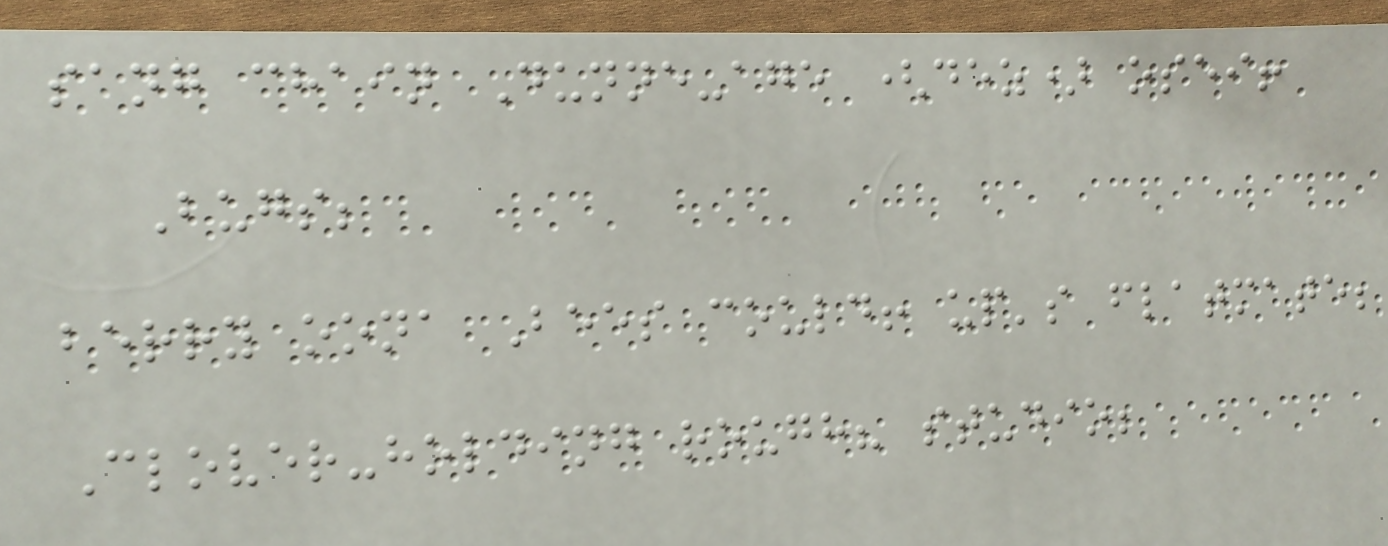sang chain Dunne-age (dez) osei!
Bugs;
berry oona Bees could! up's flatmate;
Clover-holding rough? studio;
